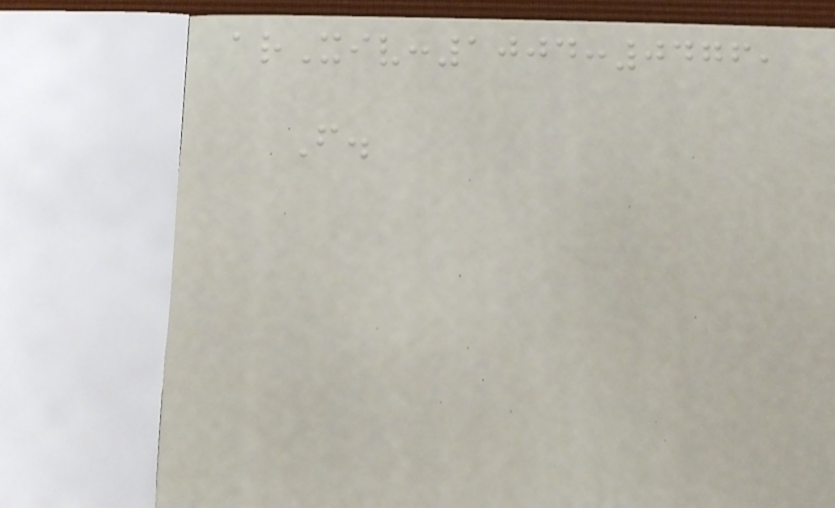arXiv:1004:0476,
F.
